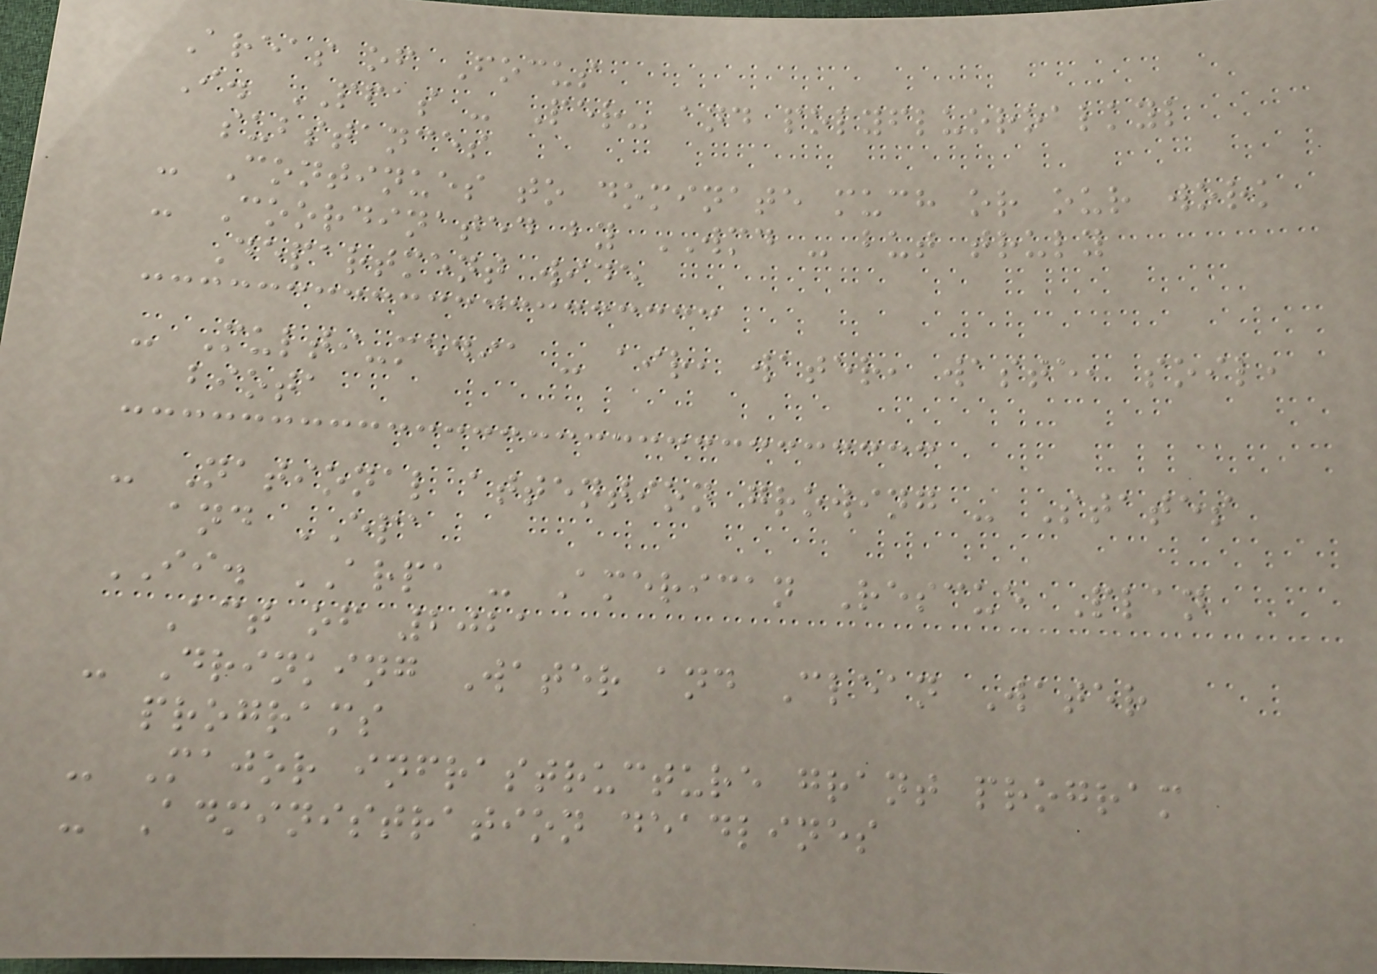Areas of Focus
I. PFAS - Per- and polyfluoroalkyl
substances
- Continues to dominate much or our work
- Coordinated by WMD - but truly
Department wide
- Multi-media - air, water, waste, soil,
biota
- National attention growing - States
and EPA
II. ARPA - American Rescue Plan
Act of 2021
- Drinking Water and Clean Water
programs
- Major infrastructure grant program
- Administration deadlines
